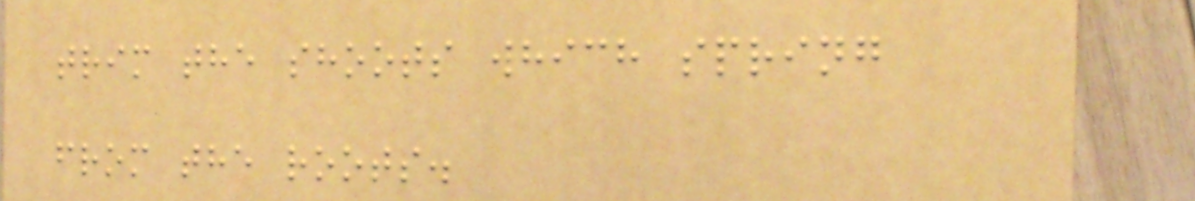trim the shoots which spring
from the roots.
